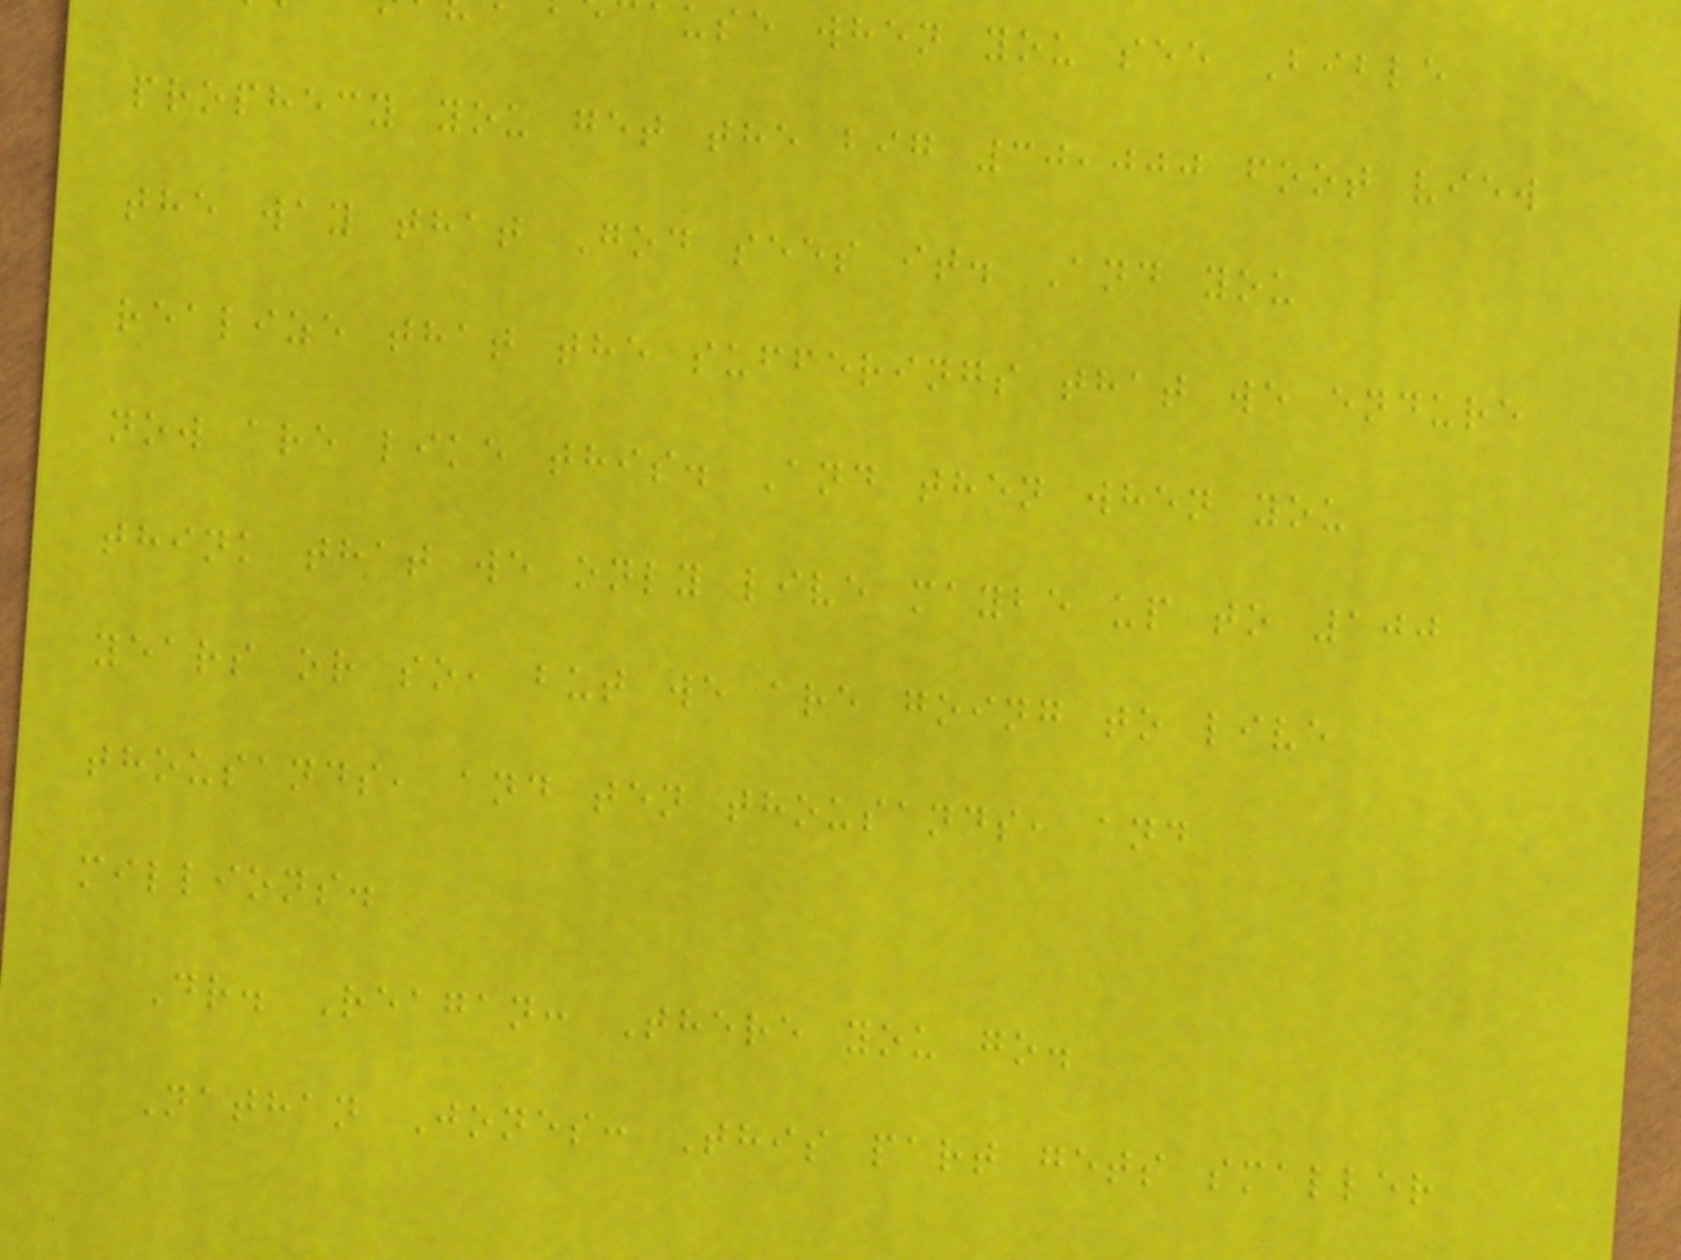use when you see Bible
prophecy you get the big 30,000 foot view
the way that God sees it. And you
realize that the sufferings that we endure
now are like this. And then when you
think that we only live maybe up to 100
years or so, but we are going to live
thousands, and ten thousands, and
millions.
Dr. Reagan: There you go.
Nathan Jones: This part gets smaller
